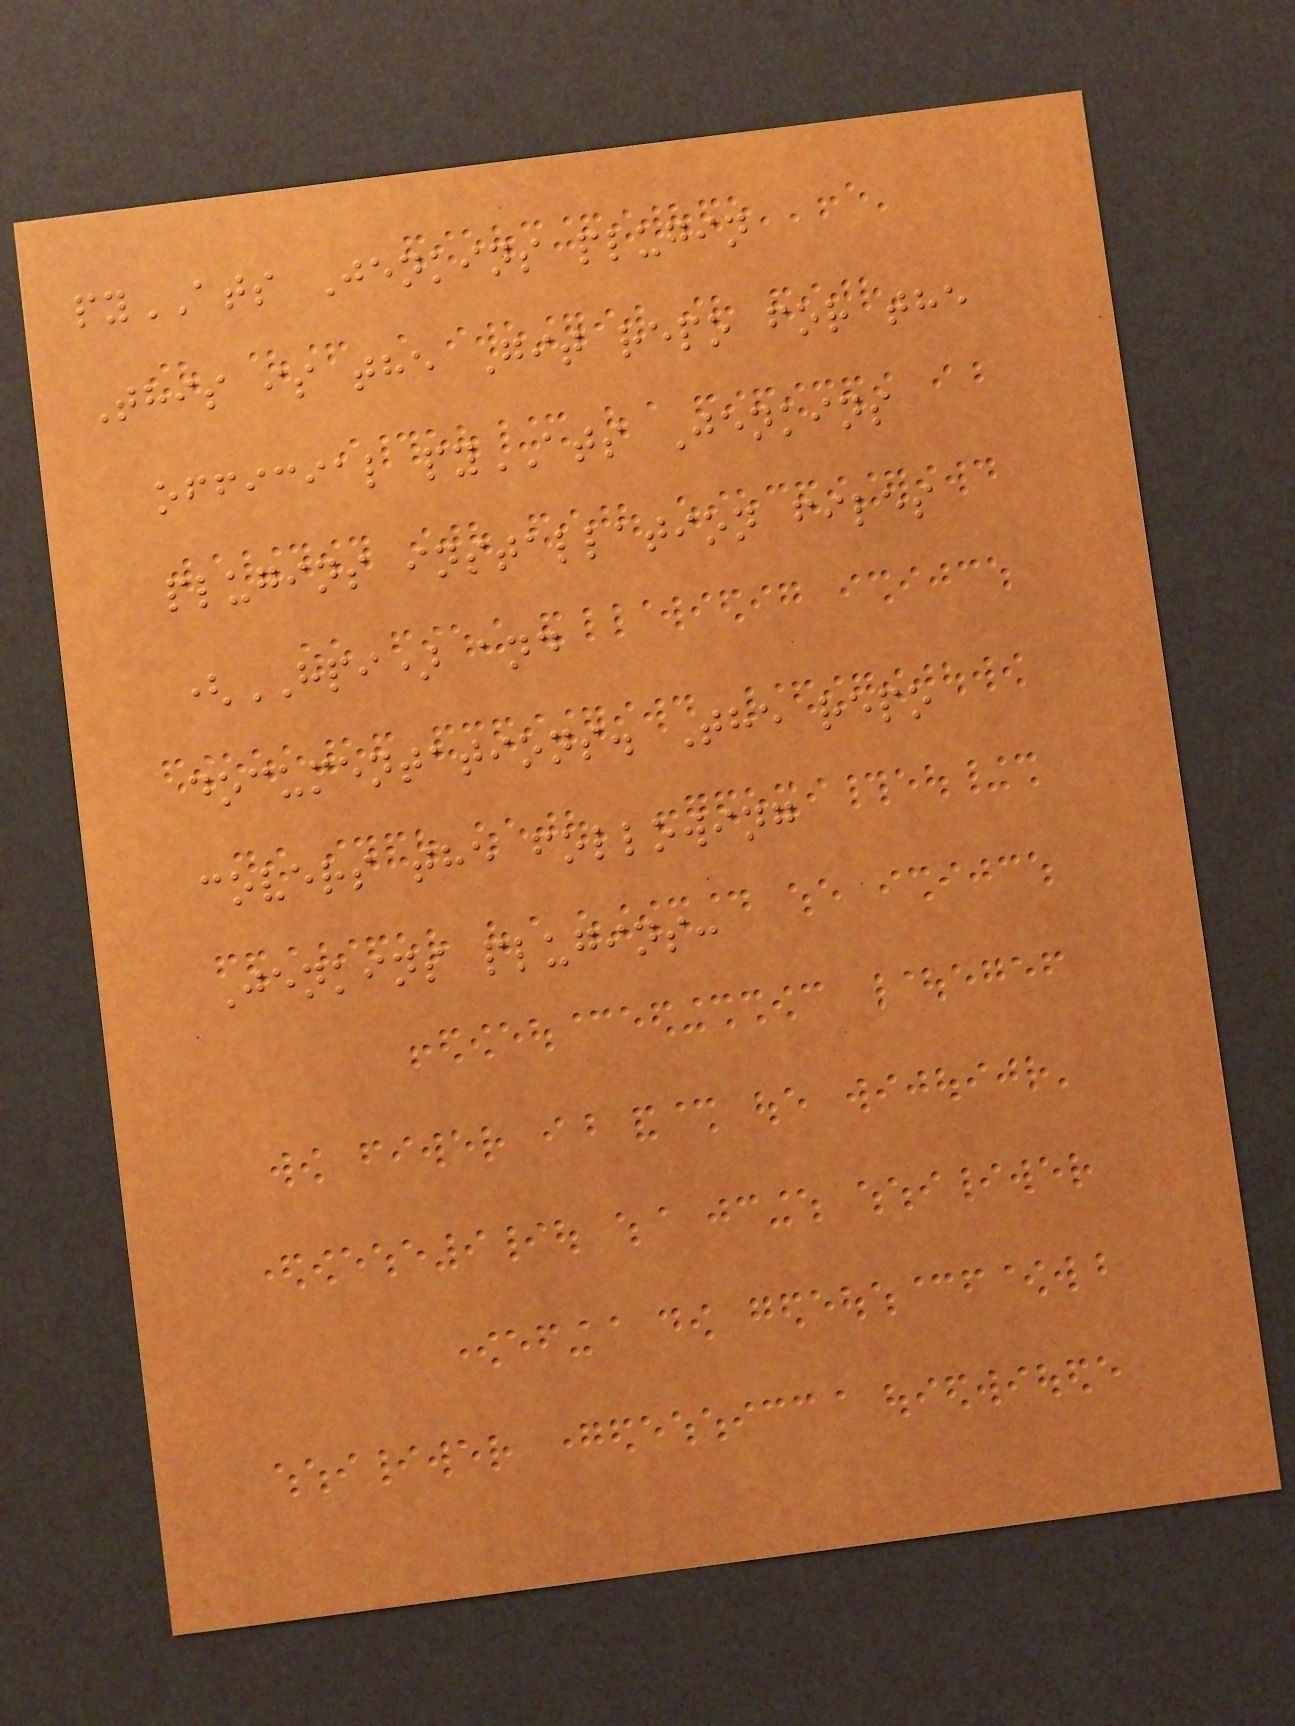pyATS Jenkins plugin
This is the Git repo for the
official pyATS Jenkins
plugins installation files
(HPI) and
documentations. The repo
covers the following
Jenkins plugins:
